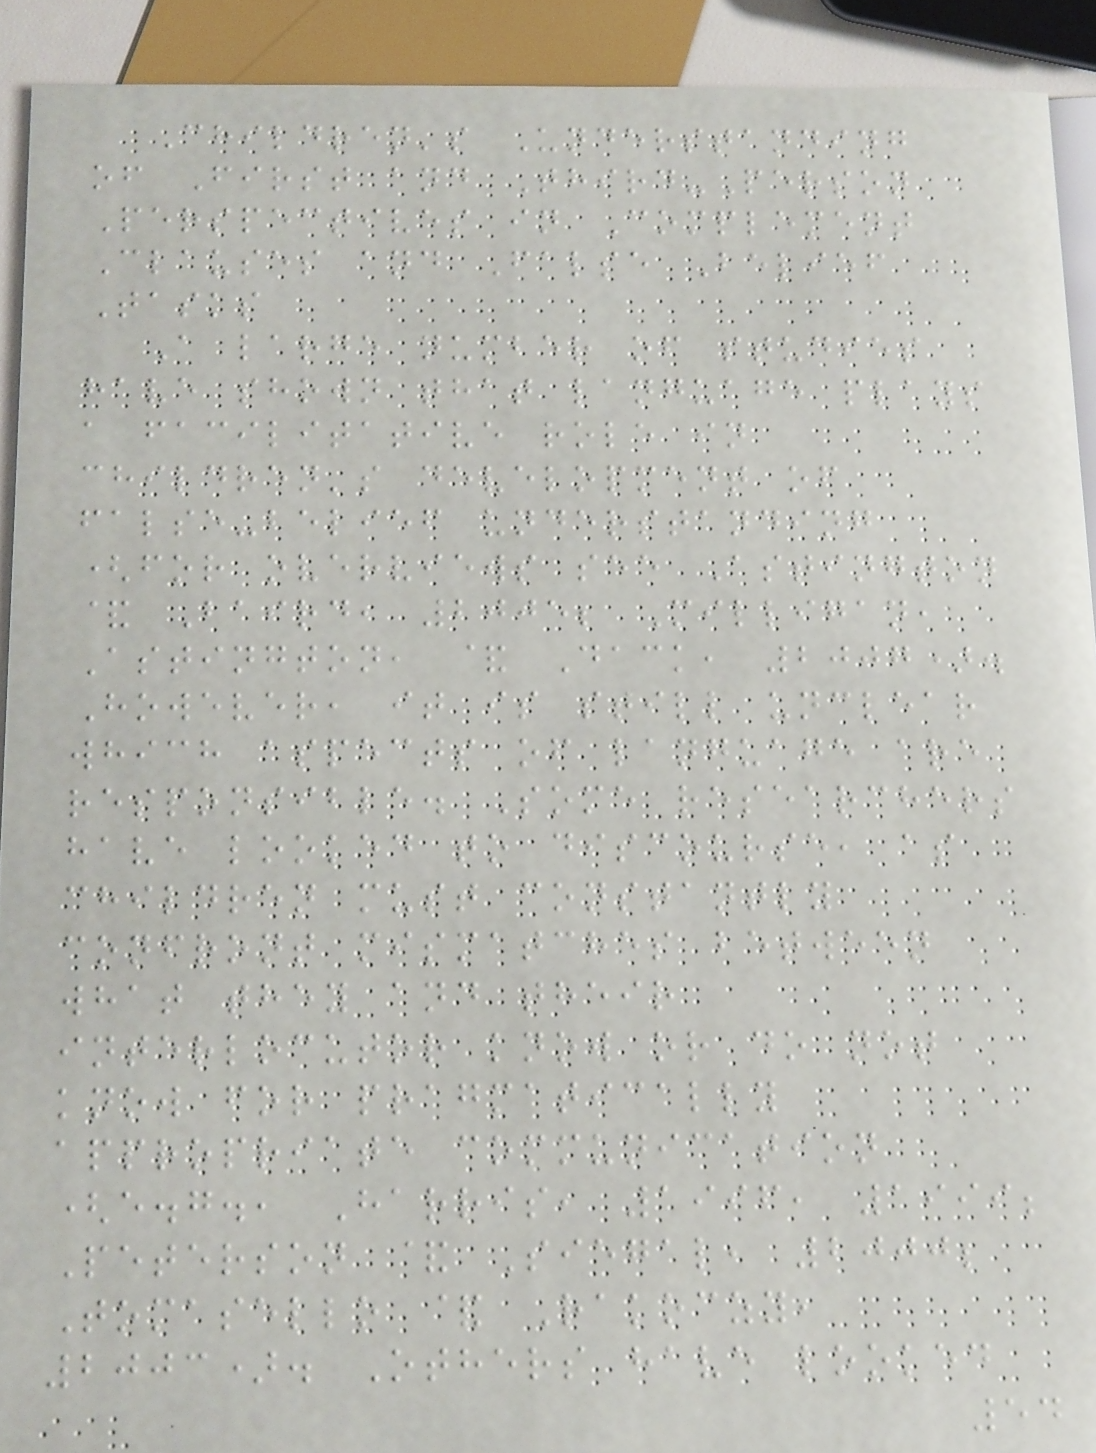Children's Understanding
of First and Third-Person
Perspectives in Complement
Clauses and False Belief
Tasks
A large number of studies
have shown that language plays
a facilitative role in
children's development of
false-belief understanding
(for overviews see Astington
& Baird, 2005; Milligan,
Astington, & Dack, 2007).
However, it is still unclear
which aspects of language are
responsible. Some researchers
have looked to discourse, as
children must constantly
confront mismatches between
what they and their
interlocutor know or do not
know for pragmatically
appropriate communication
(e.g., Harris, 1996, 1999;
Peterson & Siegal, 2000;
Tomasello & Rakoczy,
2003). Others have looked
54
